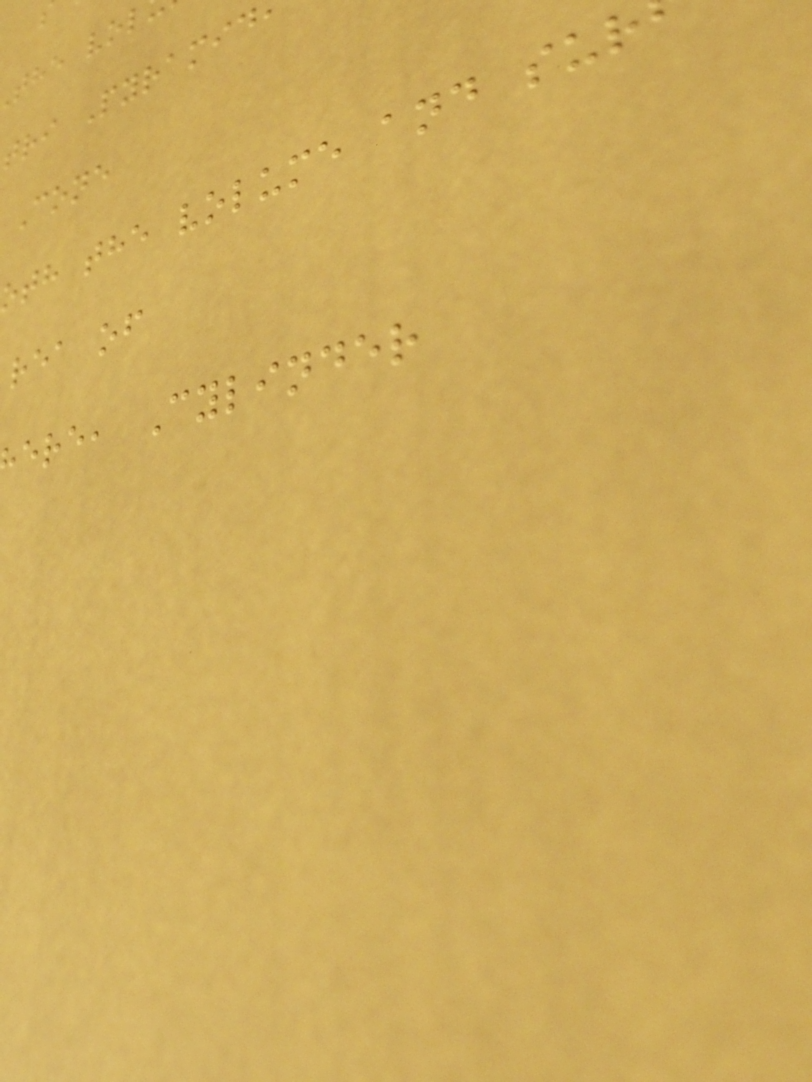the vol
tri Pyramid
Cone
oth the volume and sur
rea of
ere, Cylinder
